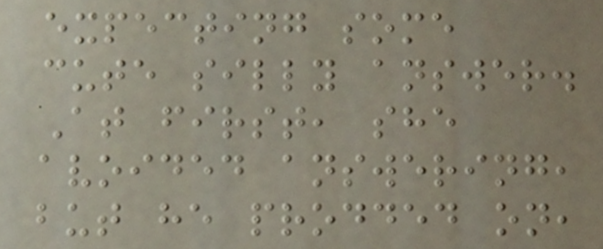expecting some
cute silly answer.
At first, she
avoided answering,
but he prodded on,
